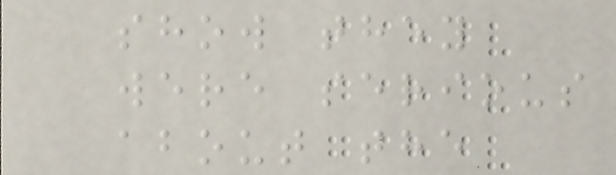show they
were serious
about the
